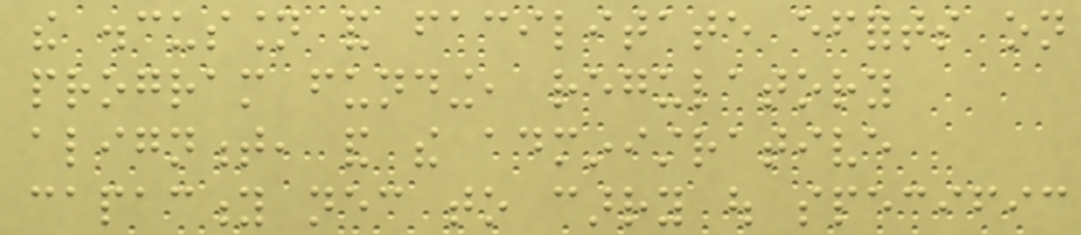the discussion and facilitate efforts on
program funding, regulatory
alignment, and the administrative
capacity necessary to carry out specific
